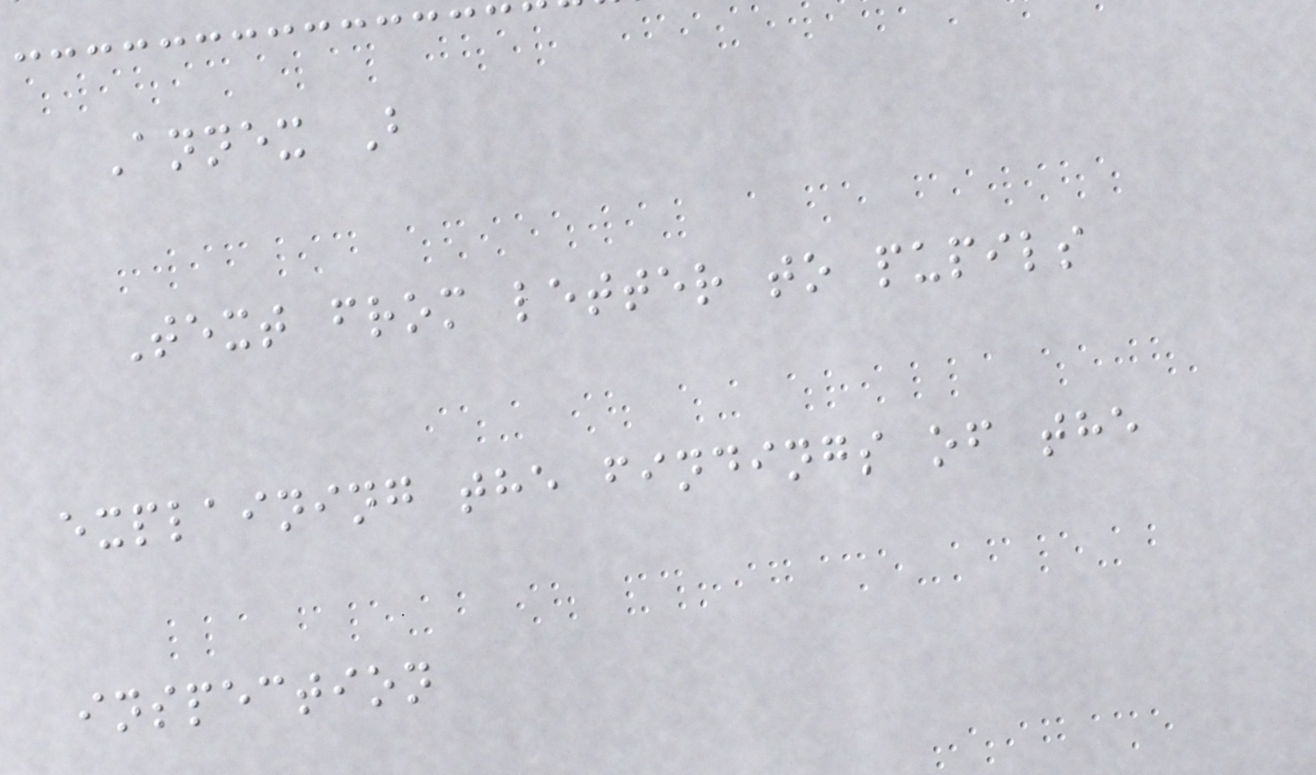Annex B
Text from letter to pupils
explaining the findings of the
inspection
